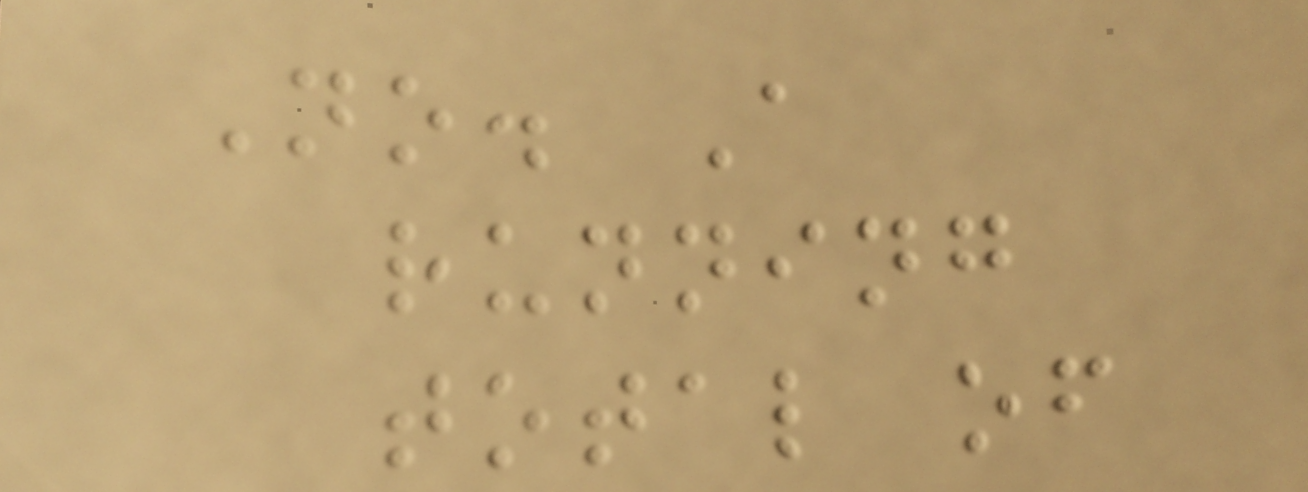No. A
running
total of
